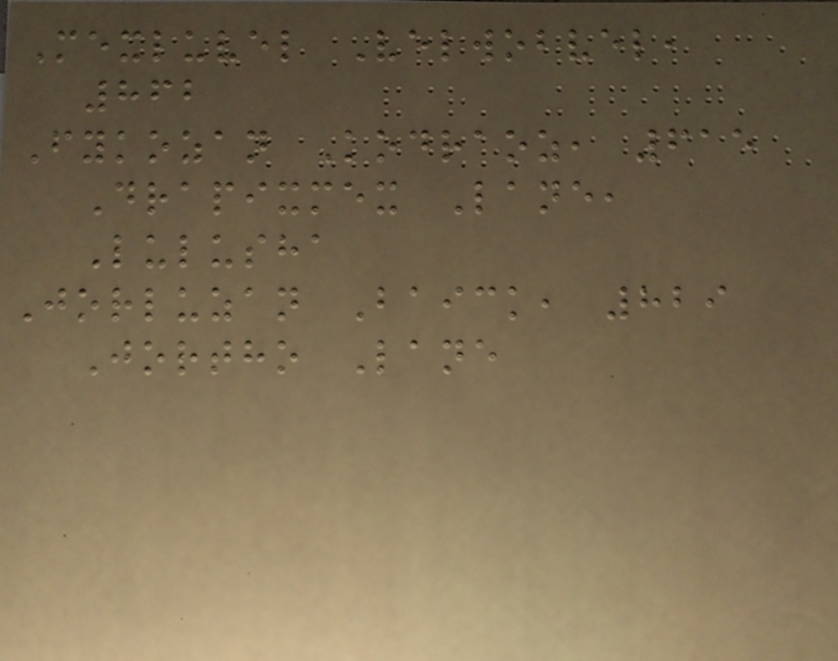Mexluvel Velwobvel,
862
Fykozan Kodraoz, 615
Drapixmex Lane,
Lulusha
Jorluzan Baick, 829
Jortho Lane
